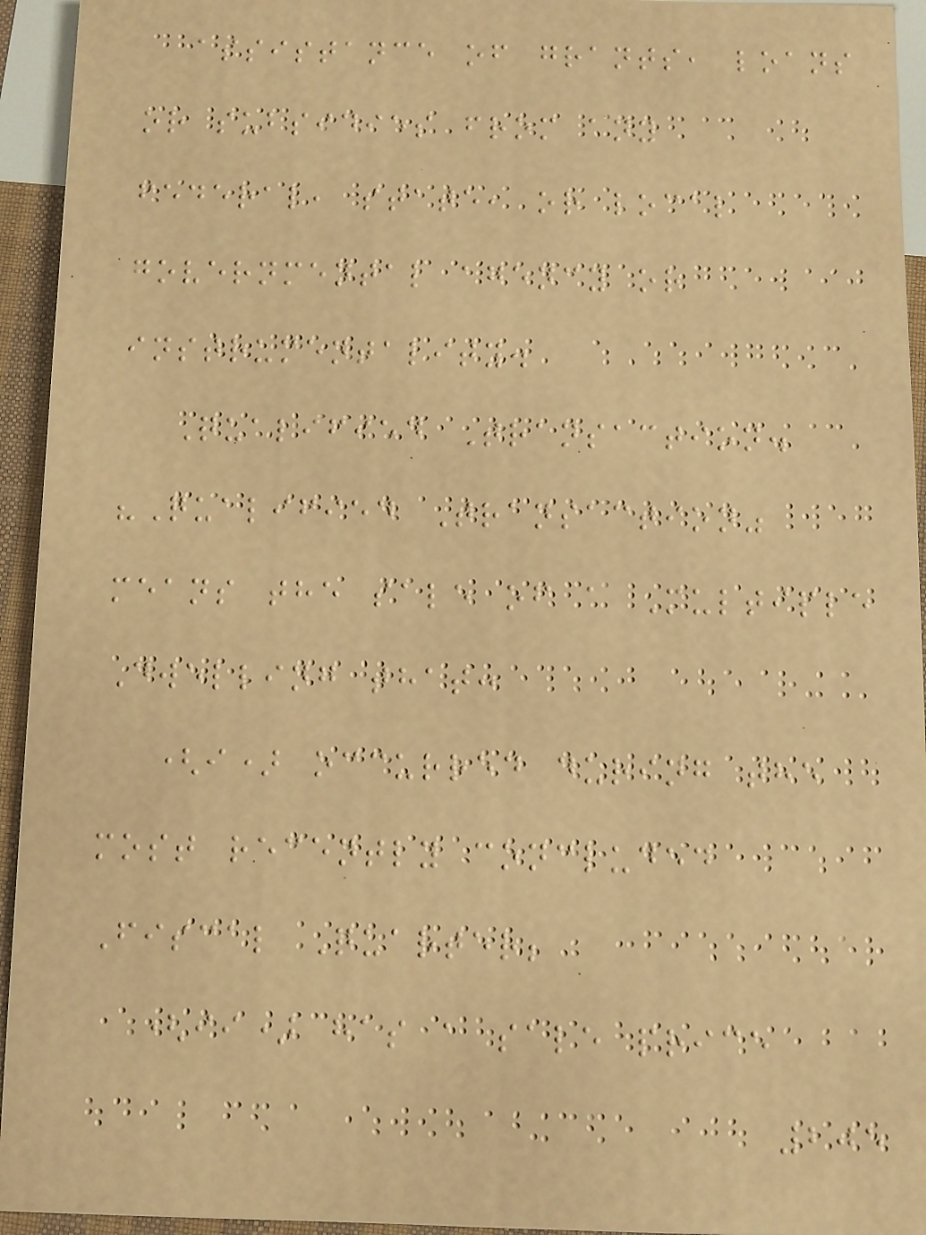assistance of grants, loans
or subsidies from any
federal, state, or local
governmental agency or
instrumentality.
Qualified Transaction.
"Qualified Transaction"
means the sale of a Multiple
Dwelling that:
(i) occurred during the
most recently concluded
Fiscal Quarter;
(ii) has a sale price
205
